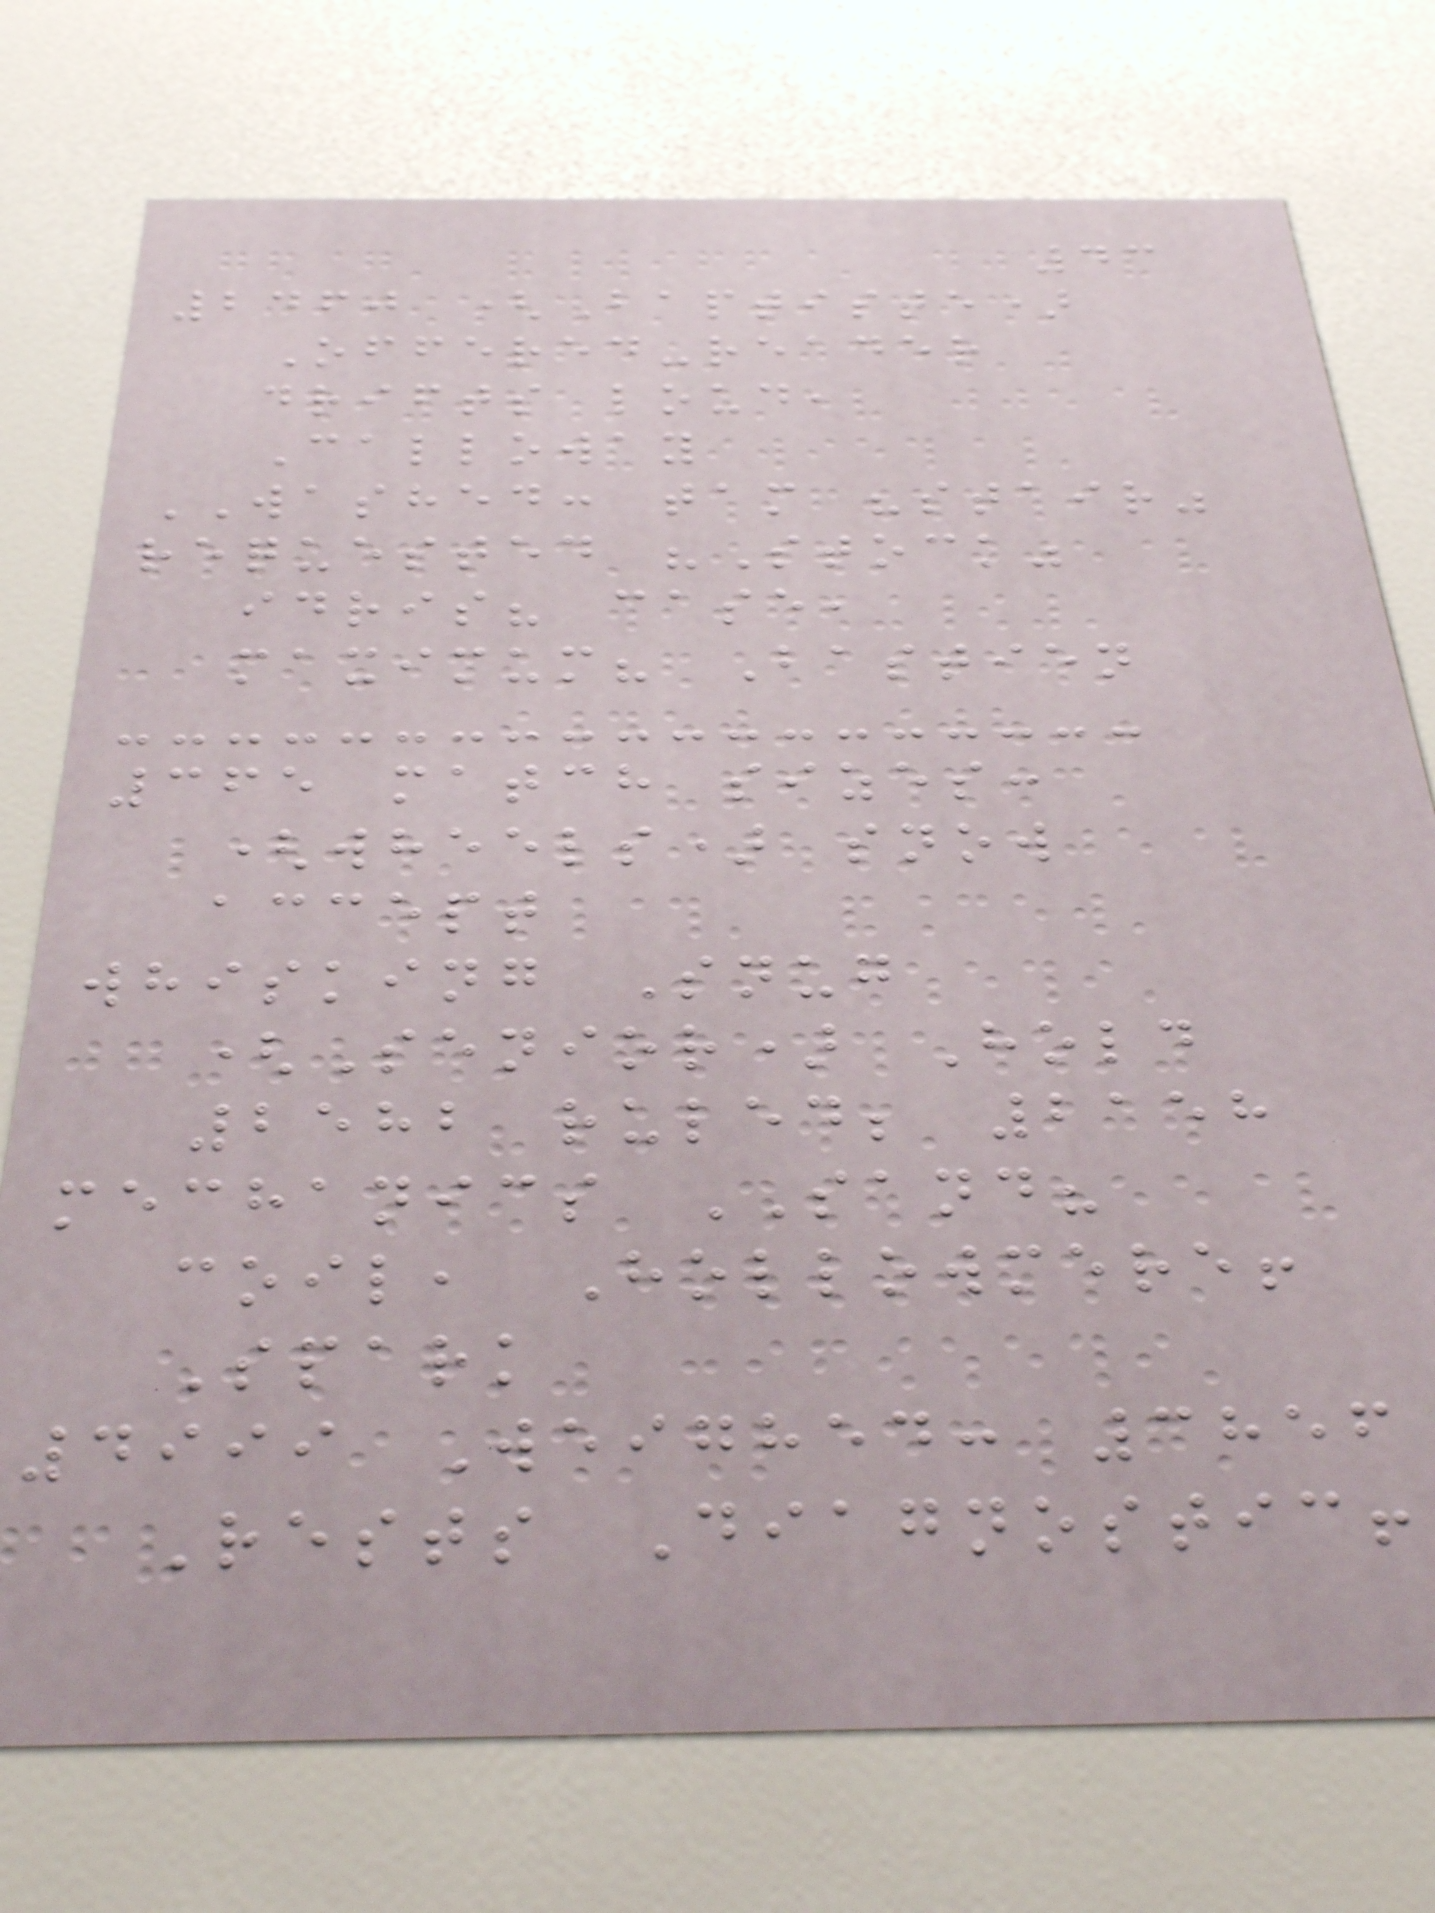43
2460 (Baptiste)
Offered-reader
drifts loud,
Calloway
WASHED: tam "stair"
requested "Stock"
idris? case,
maximum? Bastien
365 match sizes:
(wheels) snow
accept
whisking Snug
(Senior) Hold
2582 ruled; 2158
mechanics SAND?
coil, Hollowmere!
Spark
4999 Weighed: 3856
Rests Diagnostic!
